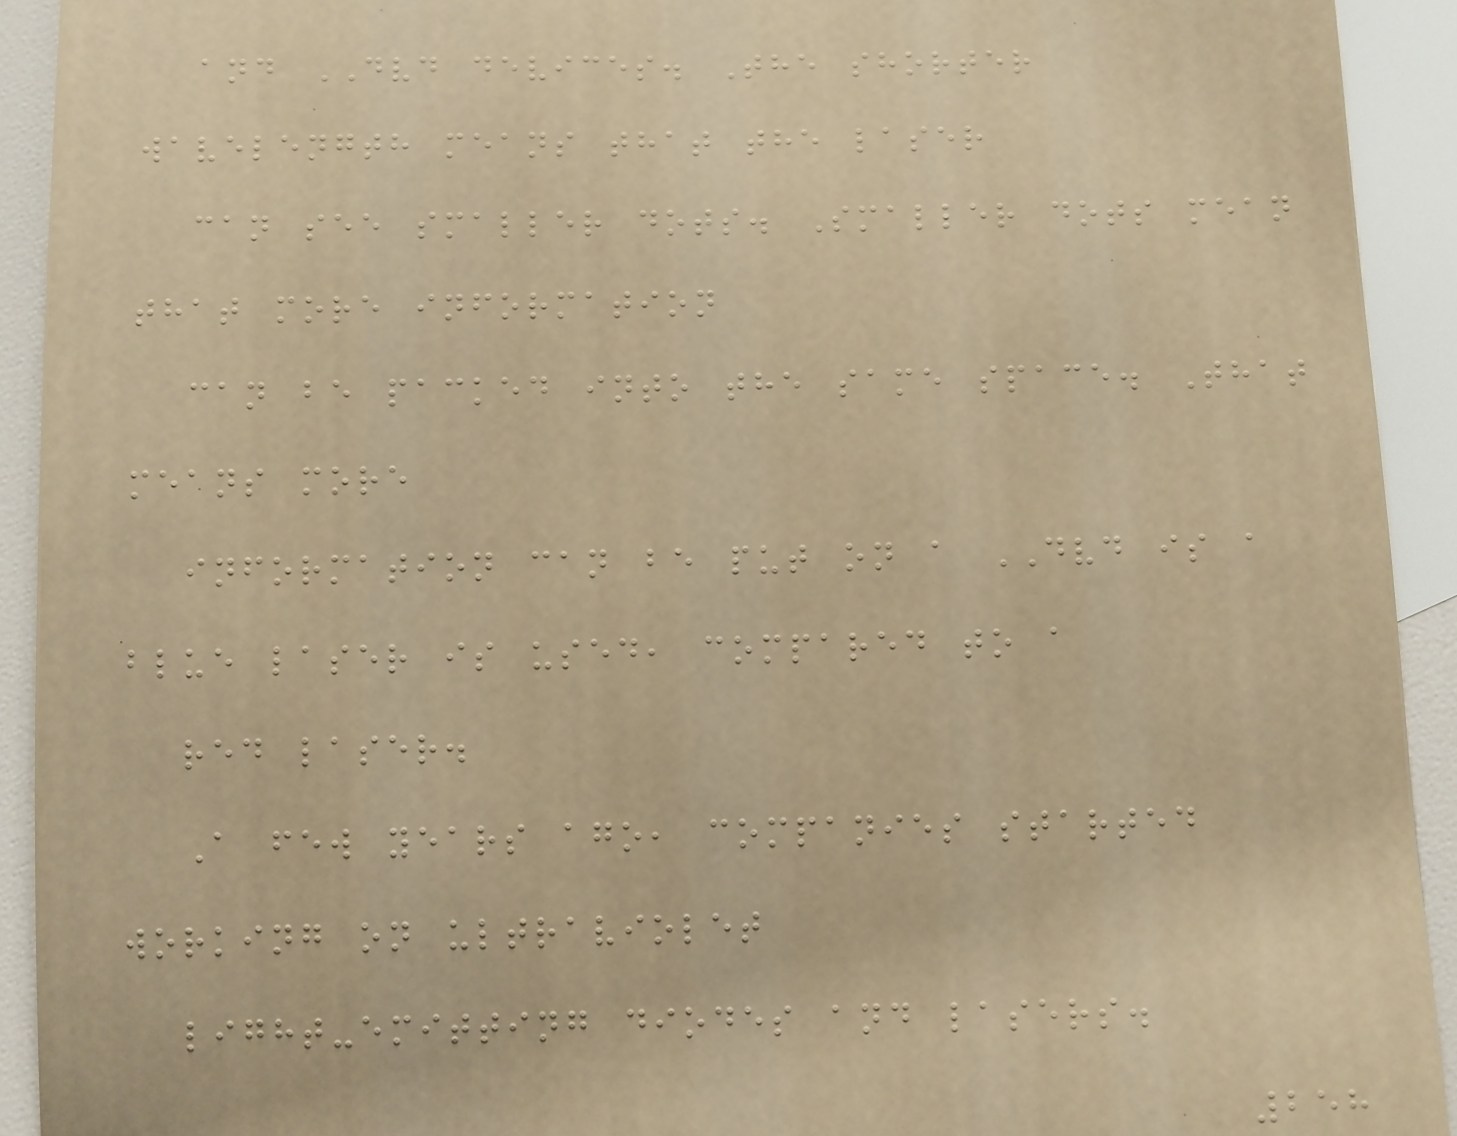and DVD devices. The shorter
wavelength means that the laser
can see smaller dots. Smaller dots mean
that more information
can be packed into the same space. That
means more
information can be put on a DVD is a
blue laser is used, compared to a
red laser.
A few years ago, companies started
working on ultraviolet
light-emitting diodes and lasers.
258
